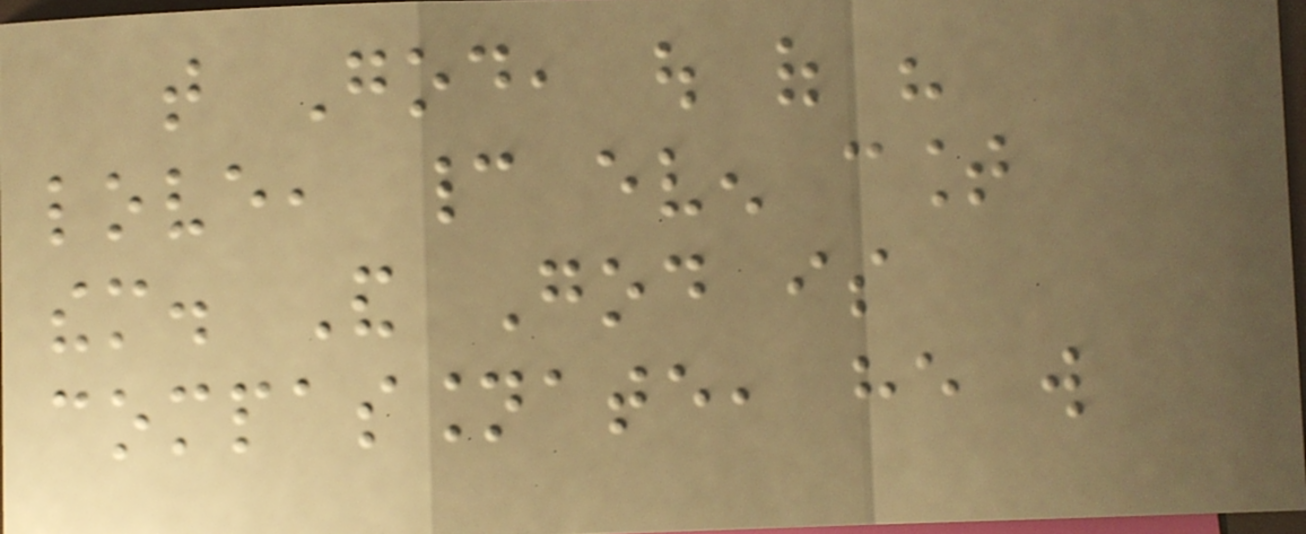that God, out of his
love, cannot even count
them. And God is
compassionate, he will
